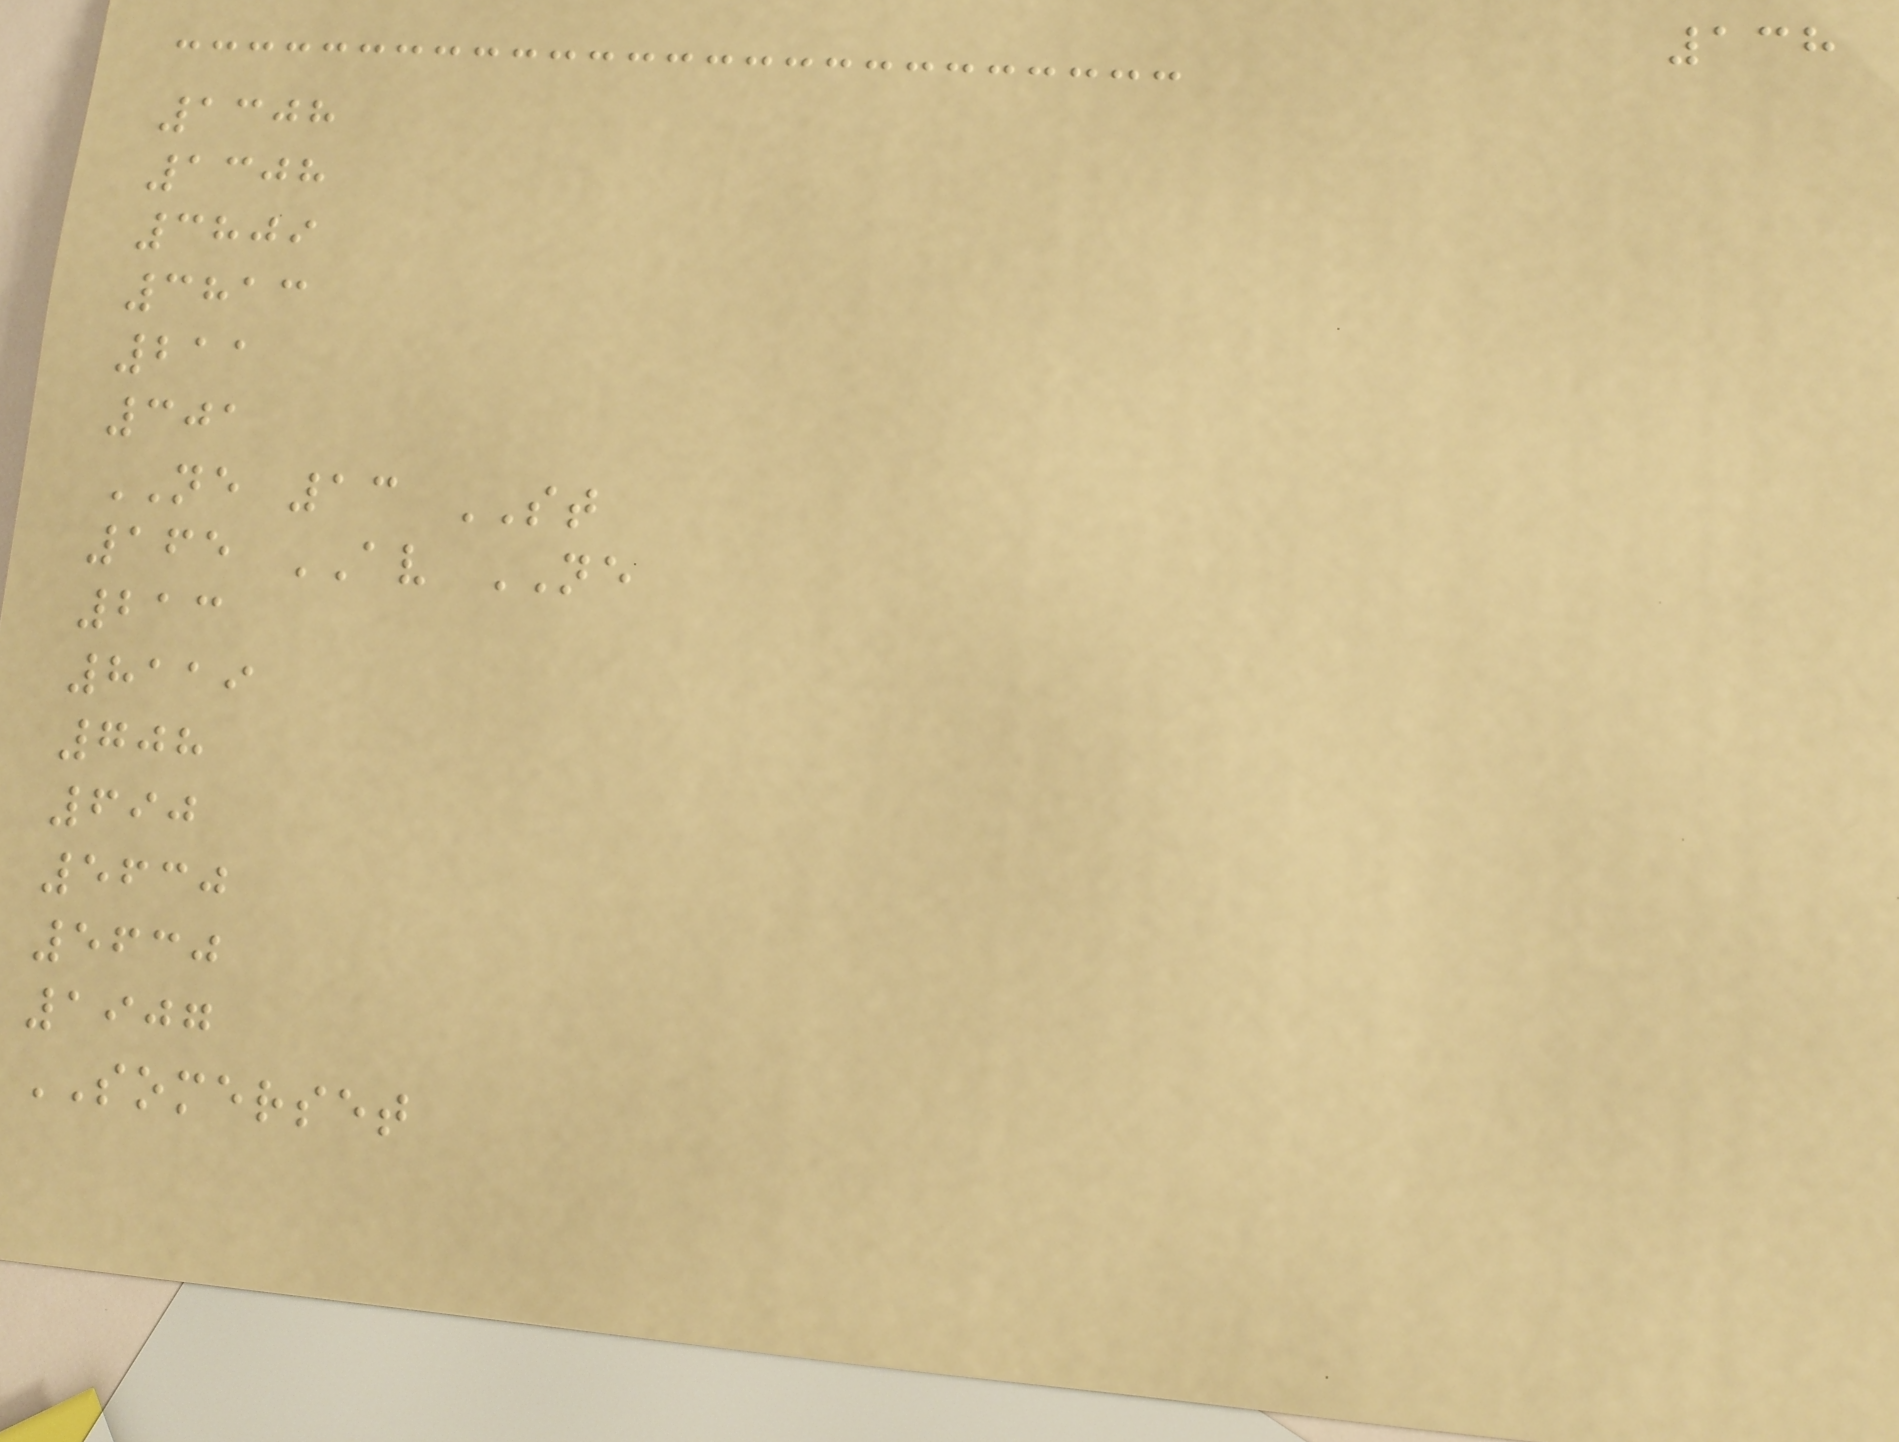138
1308
1308
3809
3813
211
301
NE 13 ST
165 AV NE
213
8119
708
690
5630
5630
1907
SOMERSET
